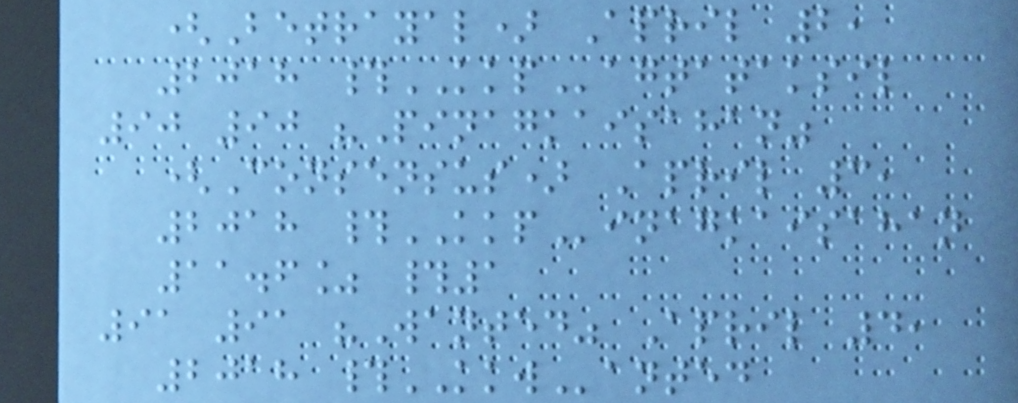(Betrayal) April 2,
2018 #KKPagtataksil
90 90 "Pinagkaisahan"
(Consensus) April 3,
2018 #KKPinagkaisahan
11.6% #1
91 91 "Wanted" April 4,
2018 #KKWanted
